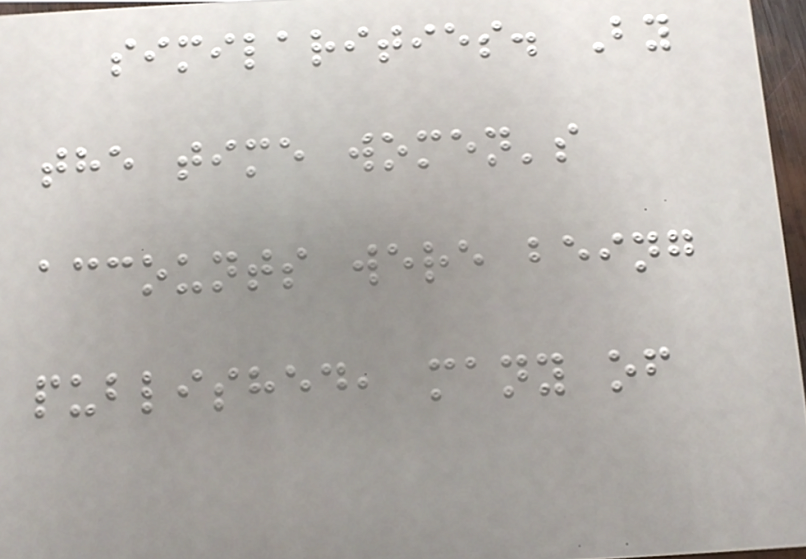similarities. By
the time women's
accounts were being
published, many of
